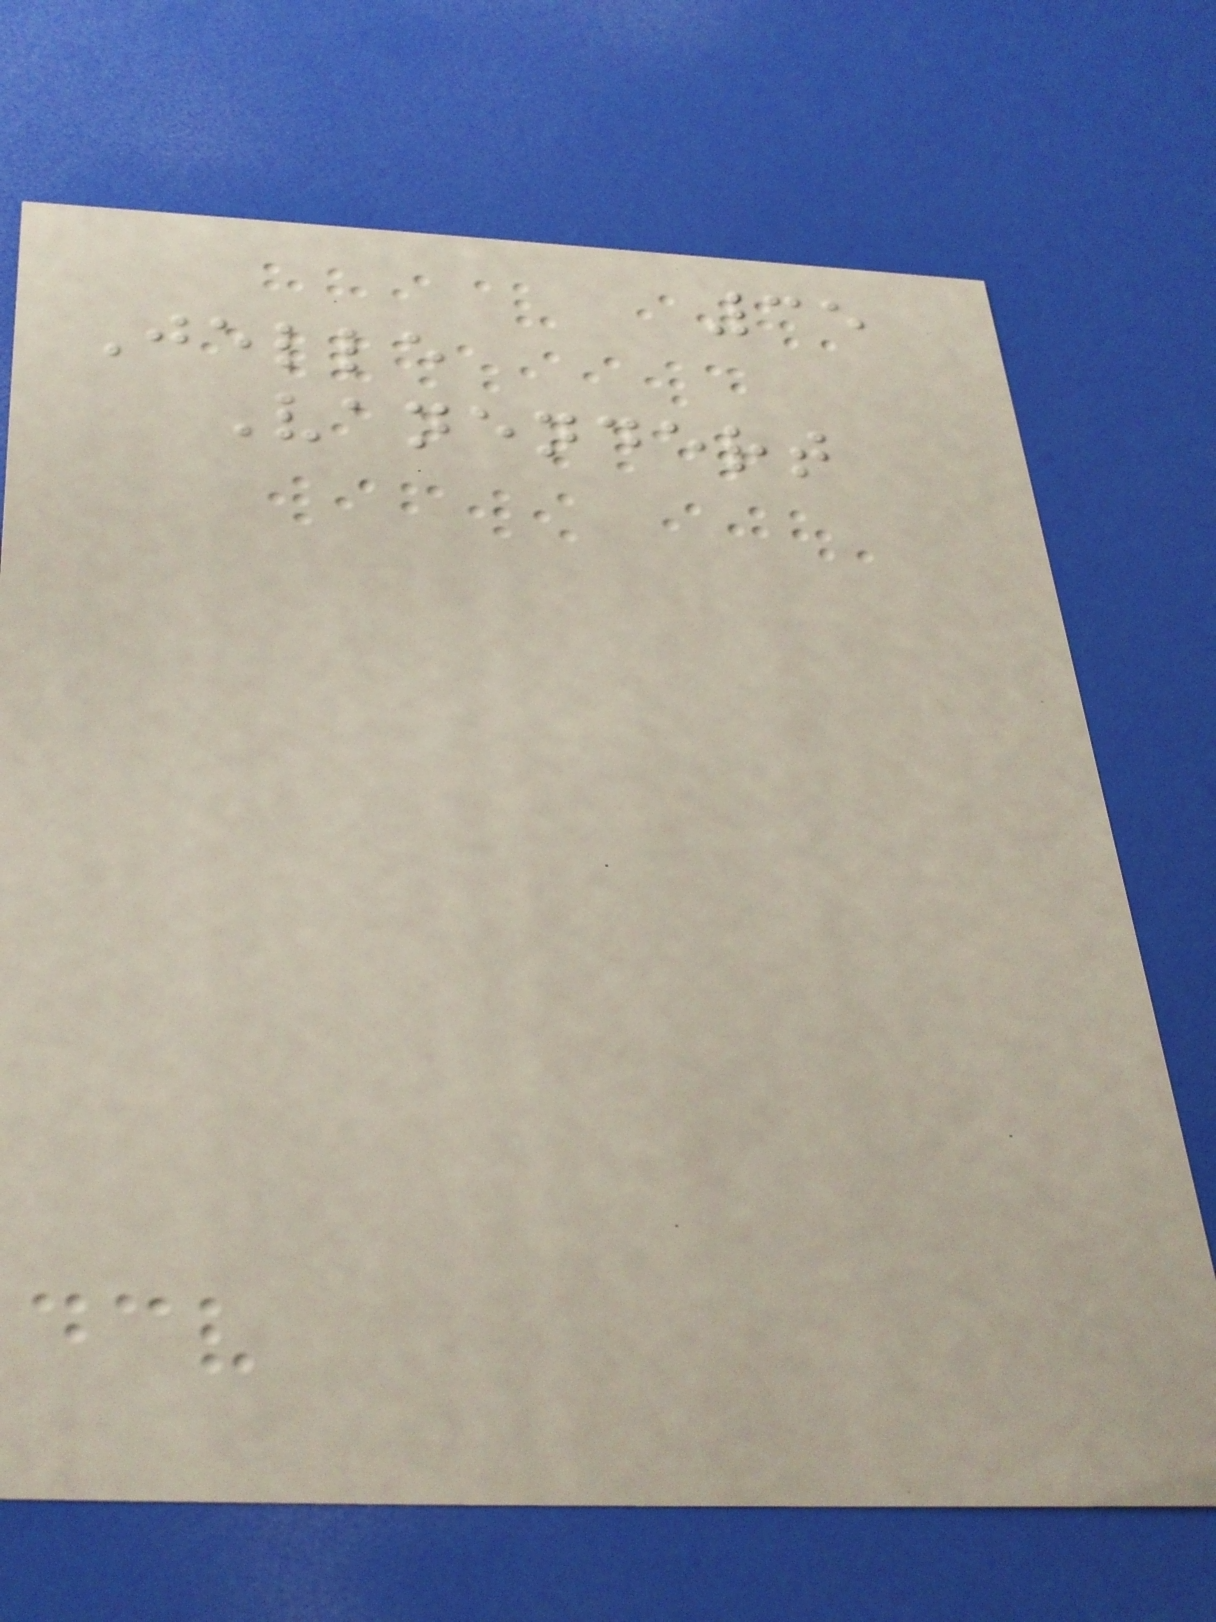35
Jelle
Vanendert
